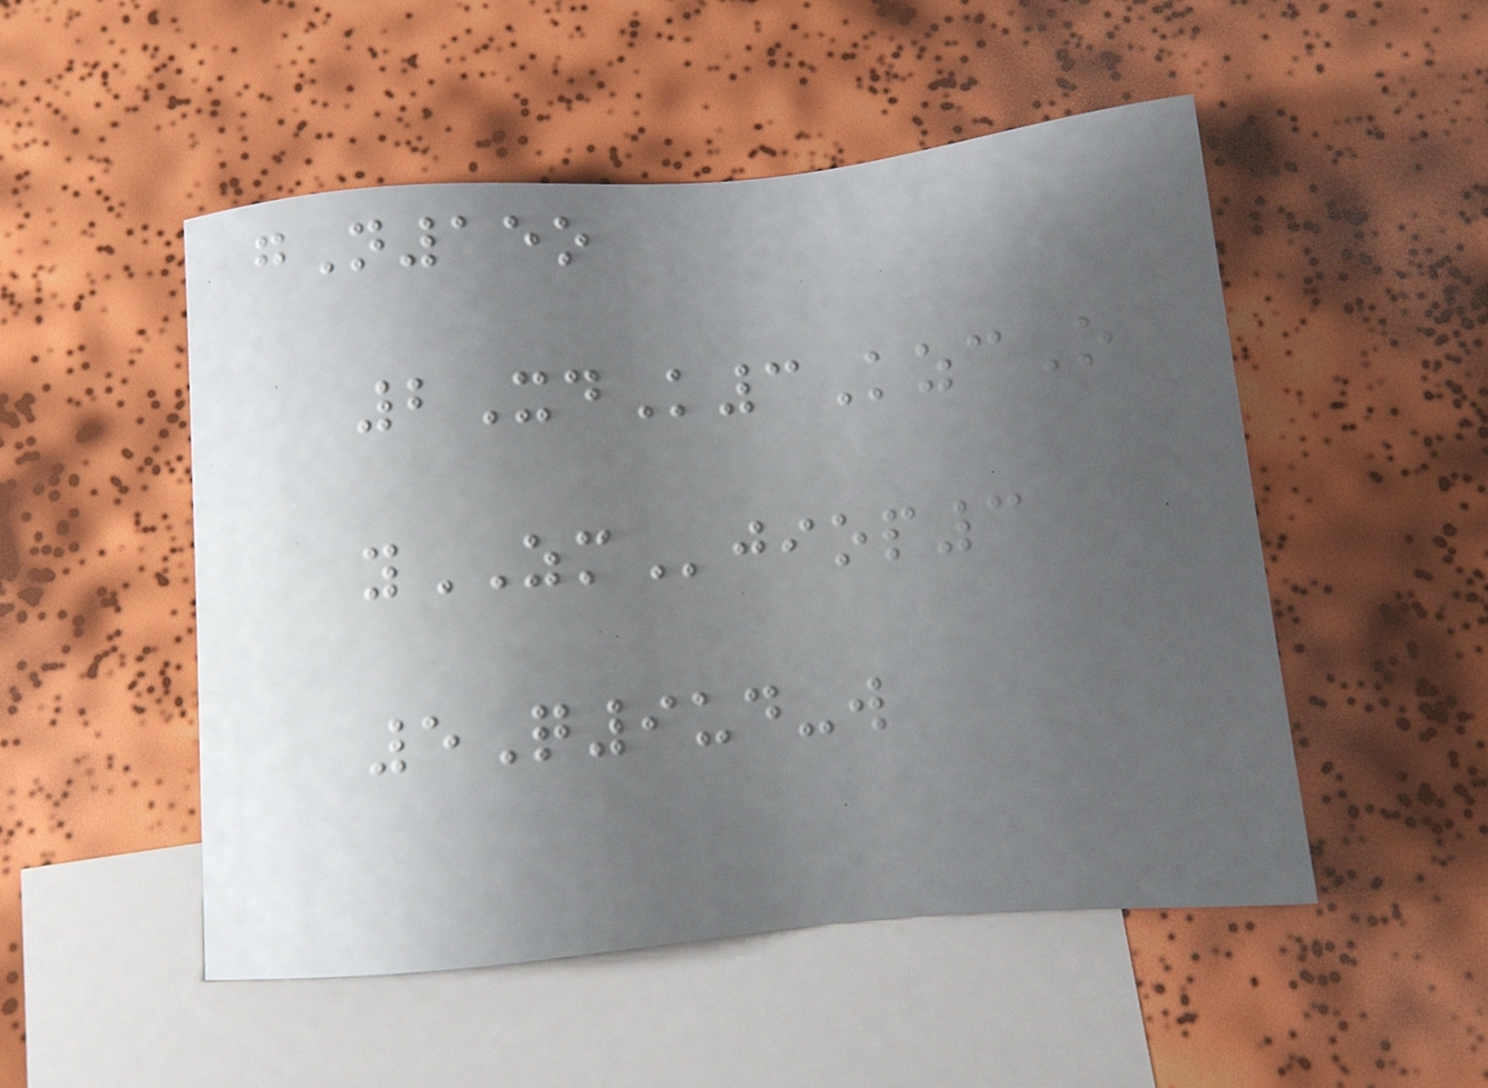gN15o
2XdK3KzcO
yZMjiop3
5Q9ud-w
